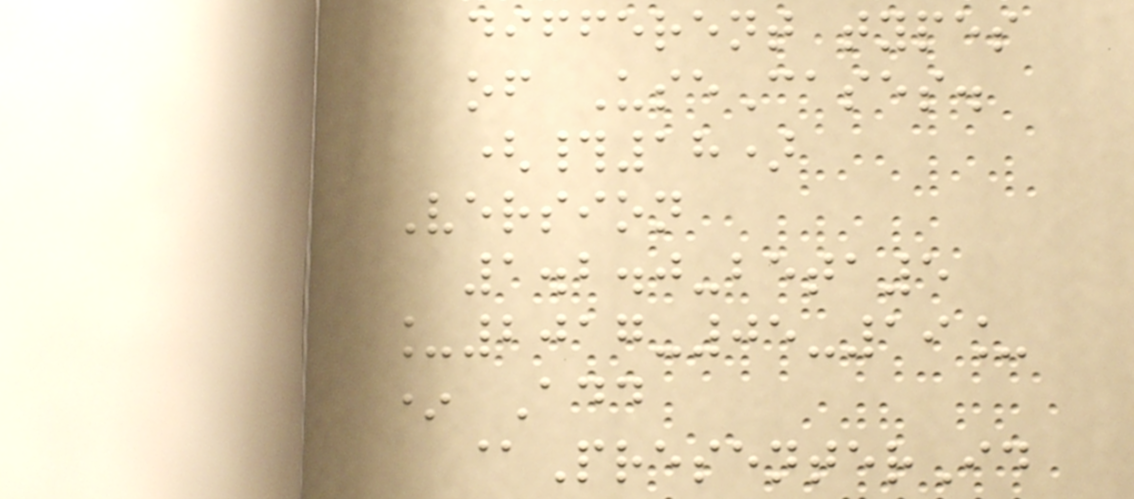different types
of UseCases.
(#18)
Version
1.2.0-beta5
_2017-05-19_
* Add
@PresenterId
